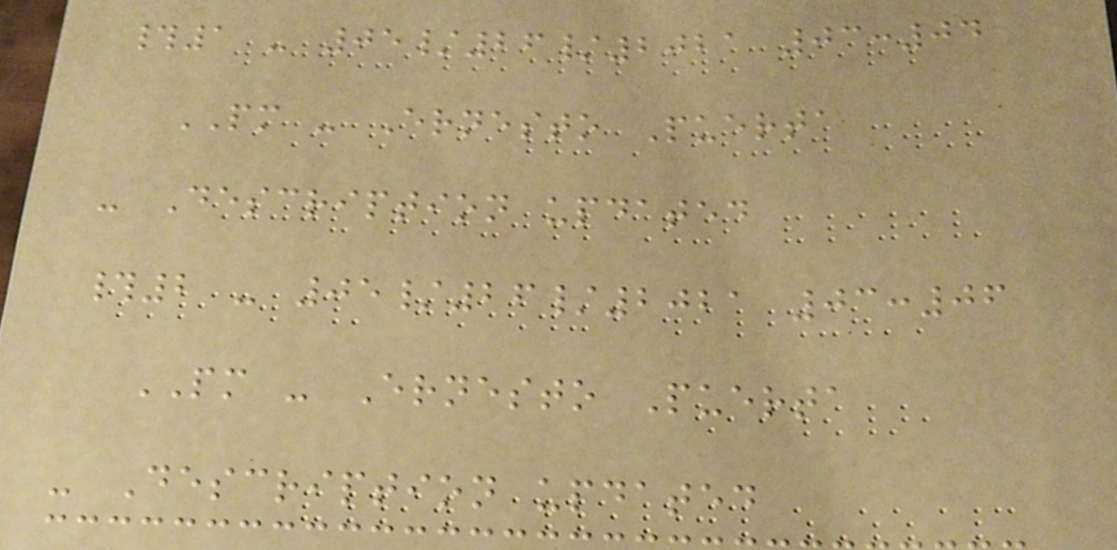#1 - 05/26/2021 03:04
PM - Ernesto Puerta
- Description updated
#2 - 05/26/2021 03:06
PM - Ernesto Puerta
- Description updated
